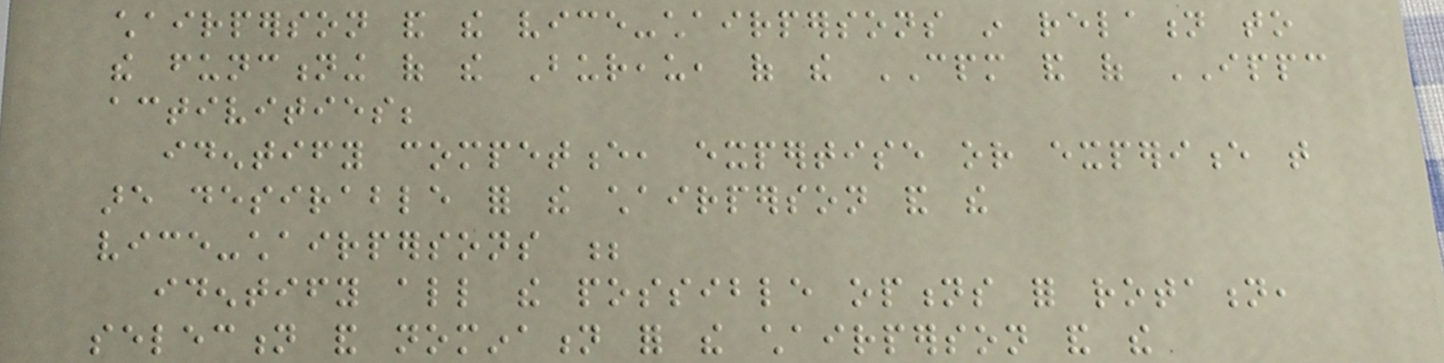chairperson and the vice-chairpersons in relation to
the functioning of the Bureau, of the CPM and of IPPC
activities;
identify competence, expertise or experience that
are desirable for the chairperson and the
vice-chairpersons ;
identify all the possible options for rotation,
selection and nomination for the chairperson and the
